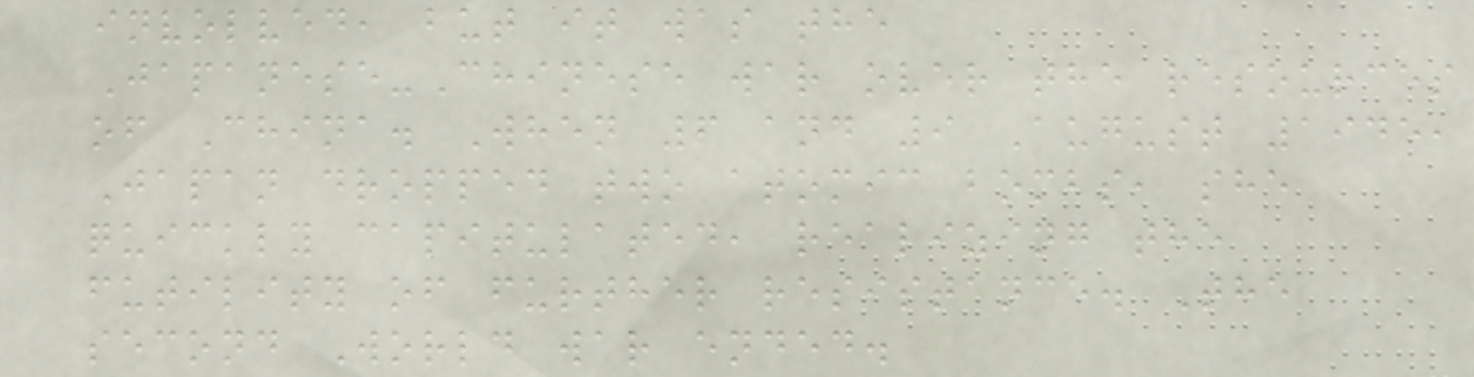involved, but it was the
Japanese-Chinese war over the resources
of China. When 6 and 9 August 1945,
Japan dropped two atomic bombs, she
quickly capitulated, realizing the
futility of further resistance. The
second World war ended.
